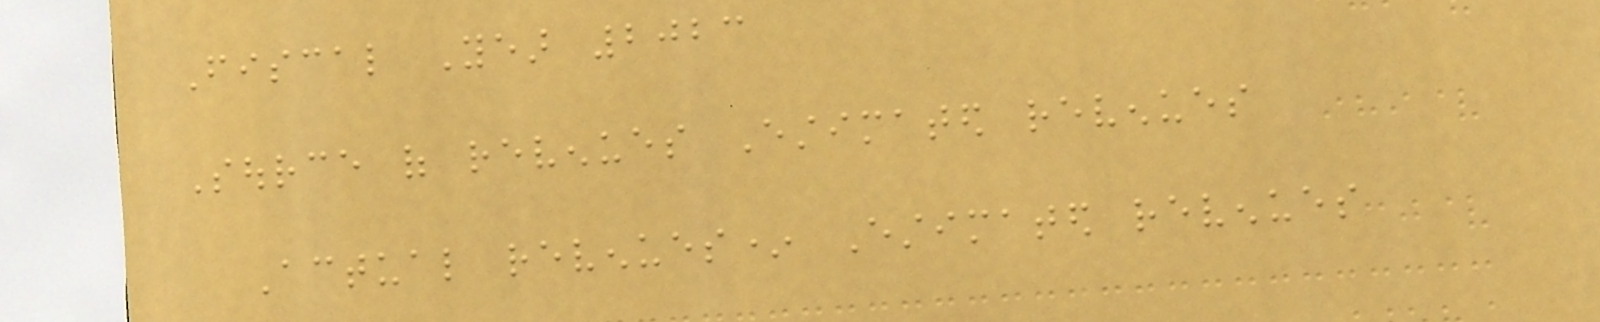Fiscal Year 2023
Source of revenues Estimated revenues
Actual revenues* Estimated revenues
